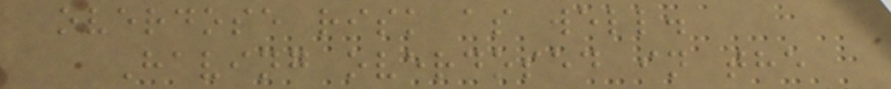overdose risk as well.
Having overdosed in the
